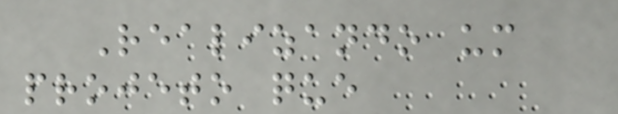Realizando um
projeto que
